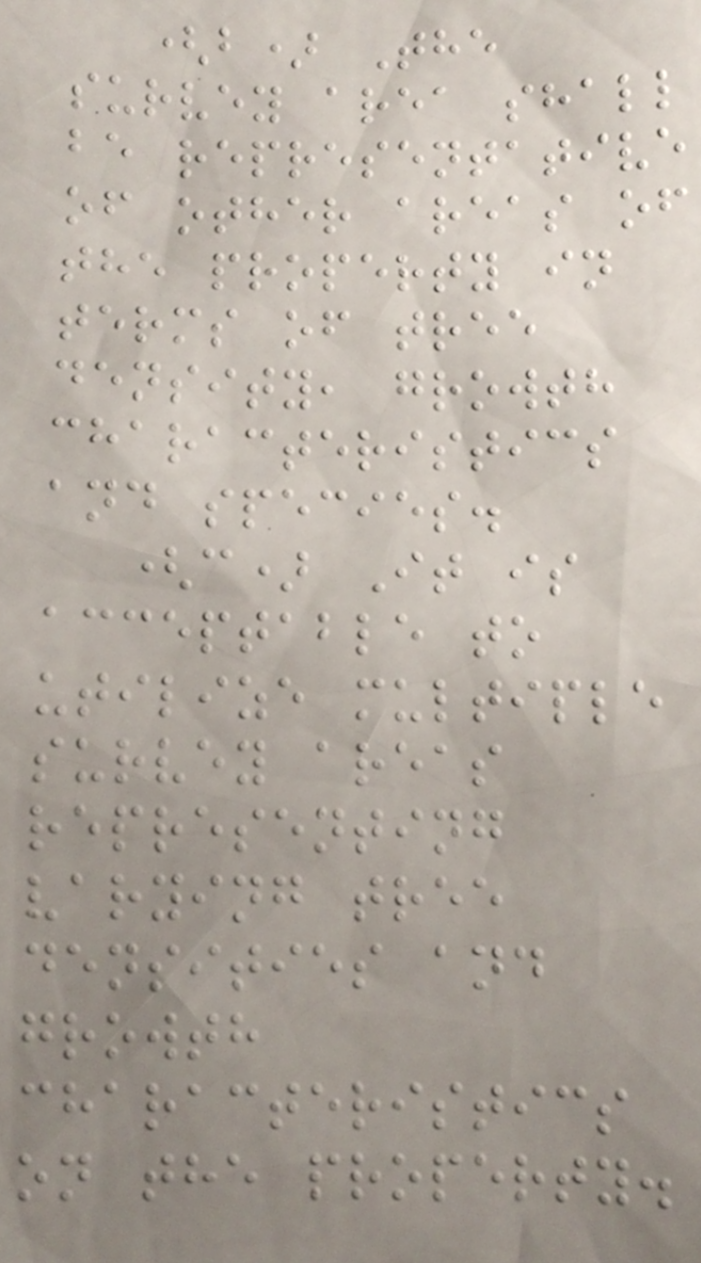(b) The
survey area shall
be representative
of other areas of
the property in
terms of tree
density, growth
characteristics
and species.
(c) It is
acceptable to
utilize multiple
survey areas
representing
varying tree
densities and
growth
characteristics
on the property.
